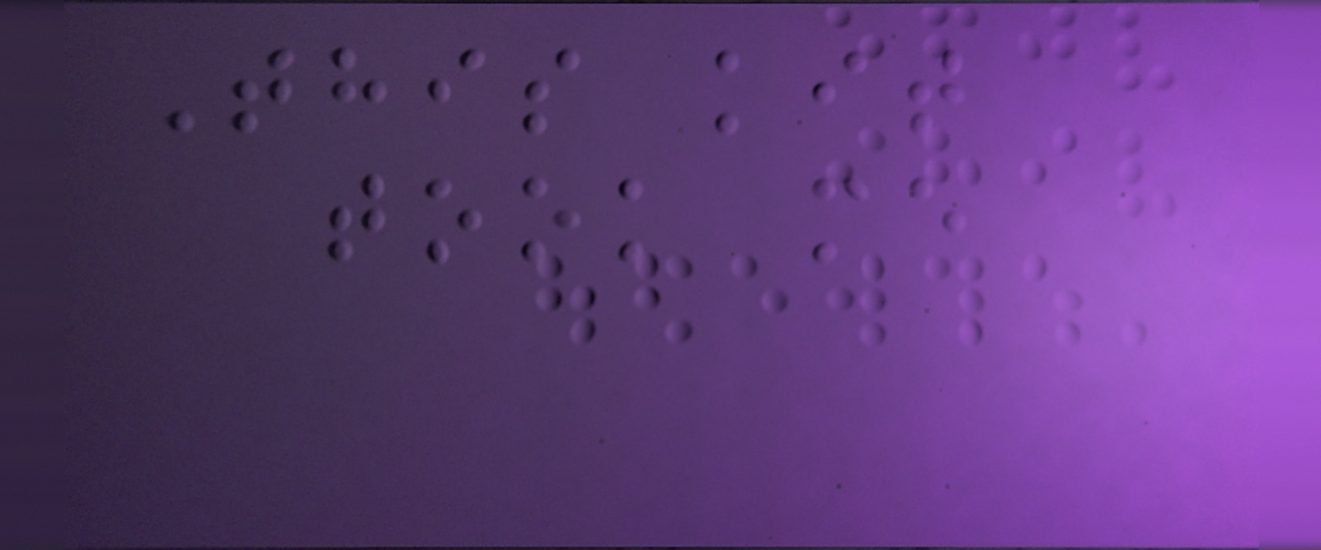This kit
took me
